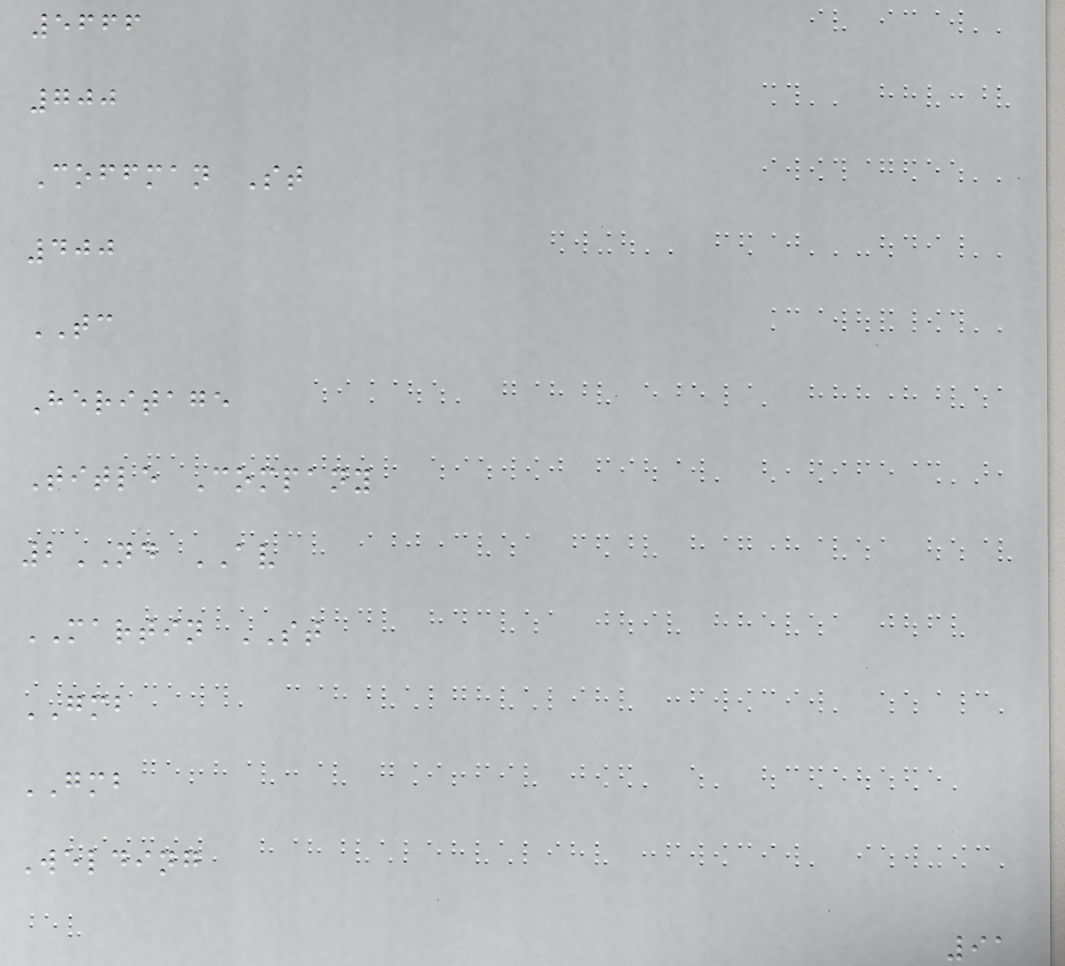5666
700
Coffman St
400
TC
Heritage
Title Company
2ND AV
MARTIN ST
GMB
GMB
Welding
91
